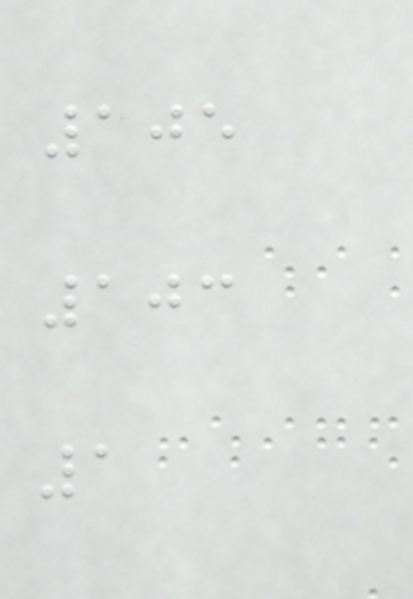105
103
1
